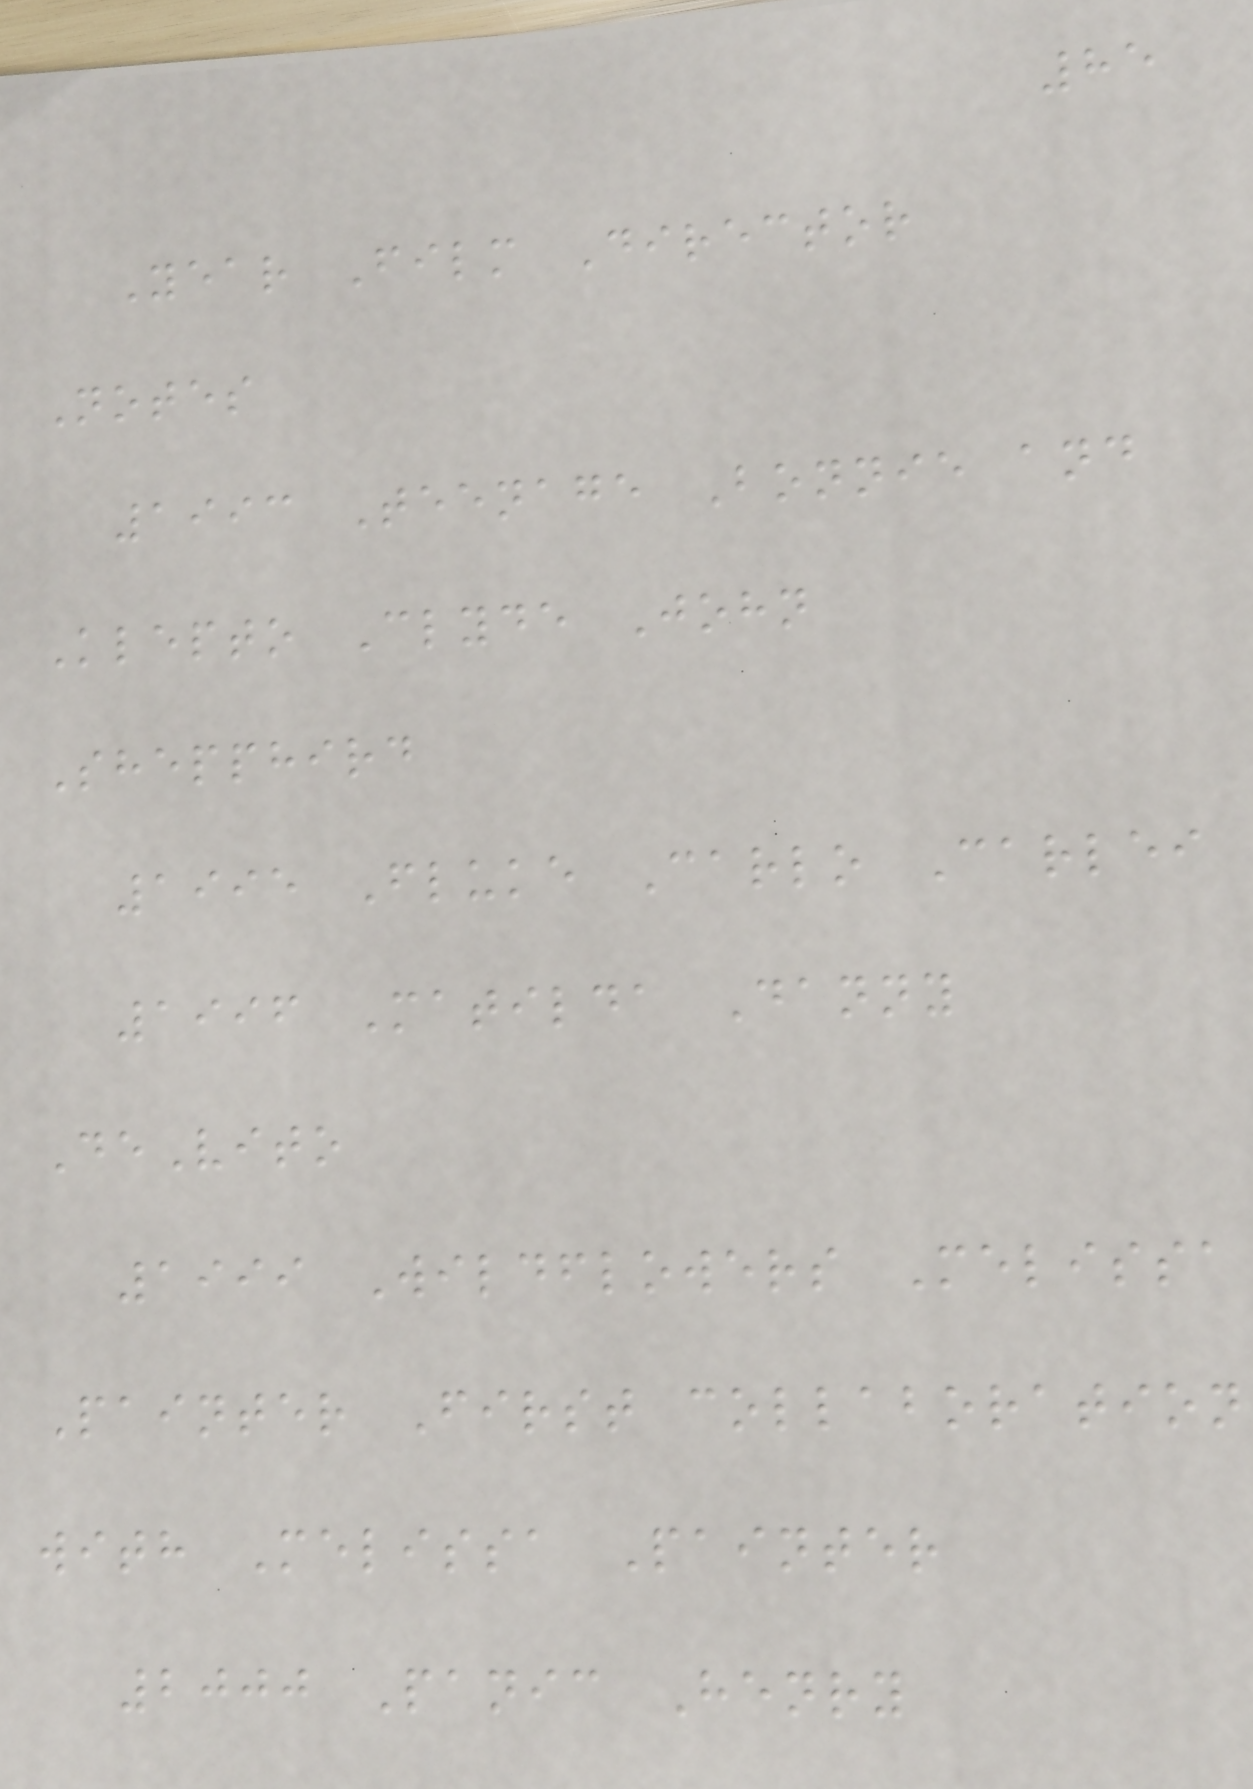85
Year Film Director
Notes
1993 Teenage Bonnie and
Klepto Clyde John
Shepphird
1995 Fluke Carlo Carlei
1996 Matilda Danny
DeVito
1999 Wildflowers Melissa
Painter First collaboration
with Melissa Painter
2000 Panic Henry
